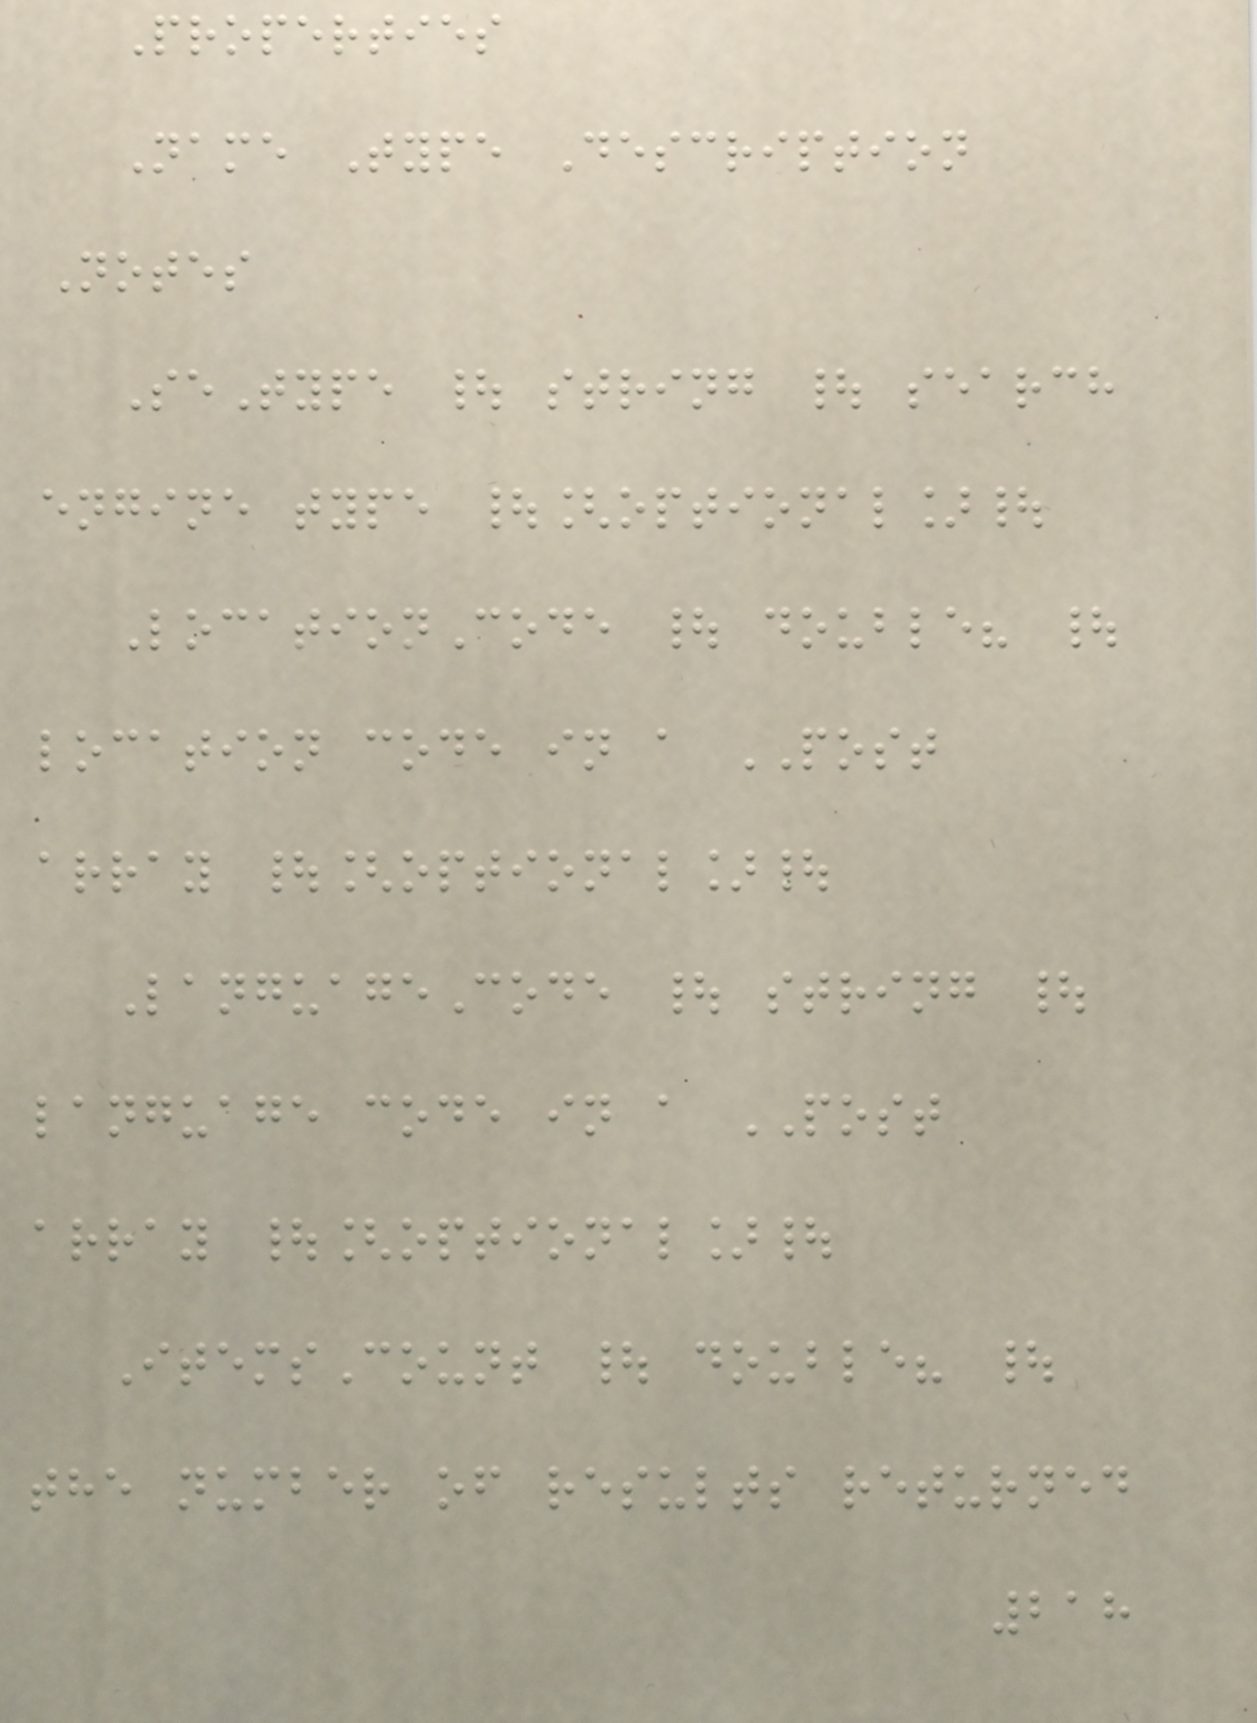Properties
Name Type Description
Notes
SeType | string | search
engine type |[optional]|
LocationCode | double? |
location code in a POST
array |[optional]|
LanguageCode | string |
language code in a POST
array |[optional]|
ItemsCount | double? |
the number of results returned
218
